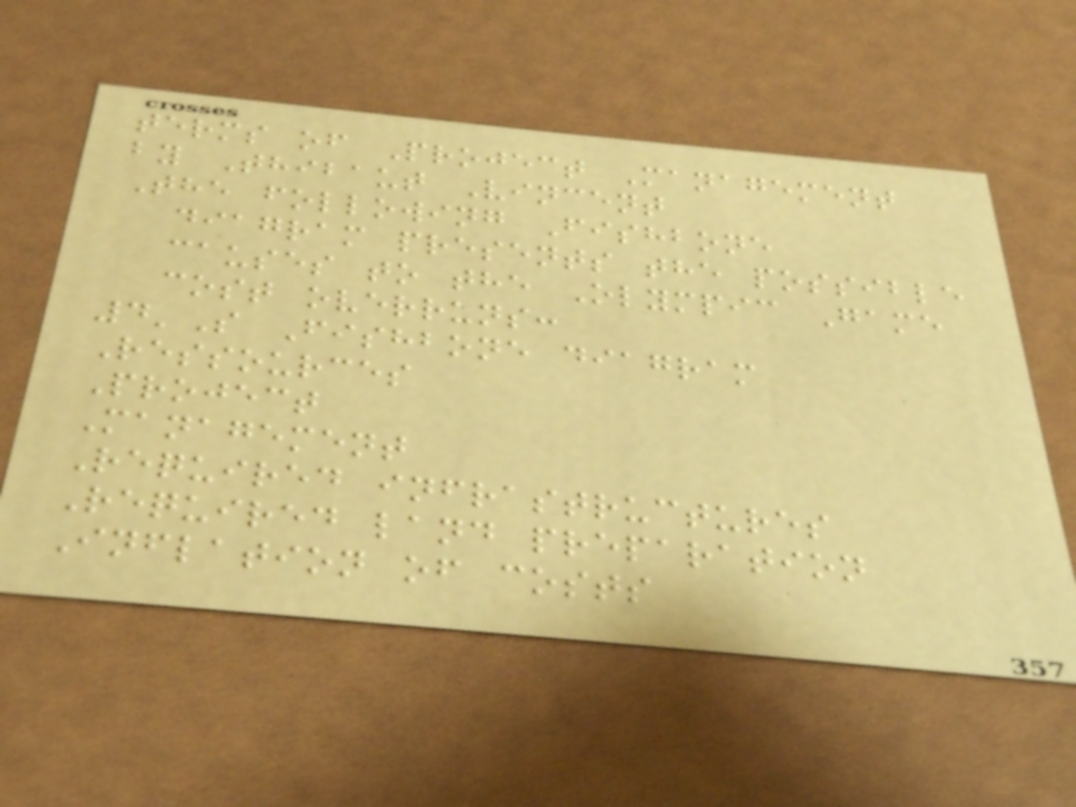terms of Project Management
by Thibaut Vincent
The following Fishbone
diagram presents the possible
causes to the Olympic Game
cost overruns:
4'S Fishbone diagram
Ressources
Project
Management
Required infrastructures
Required land preparation
Inflation of costs
